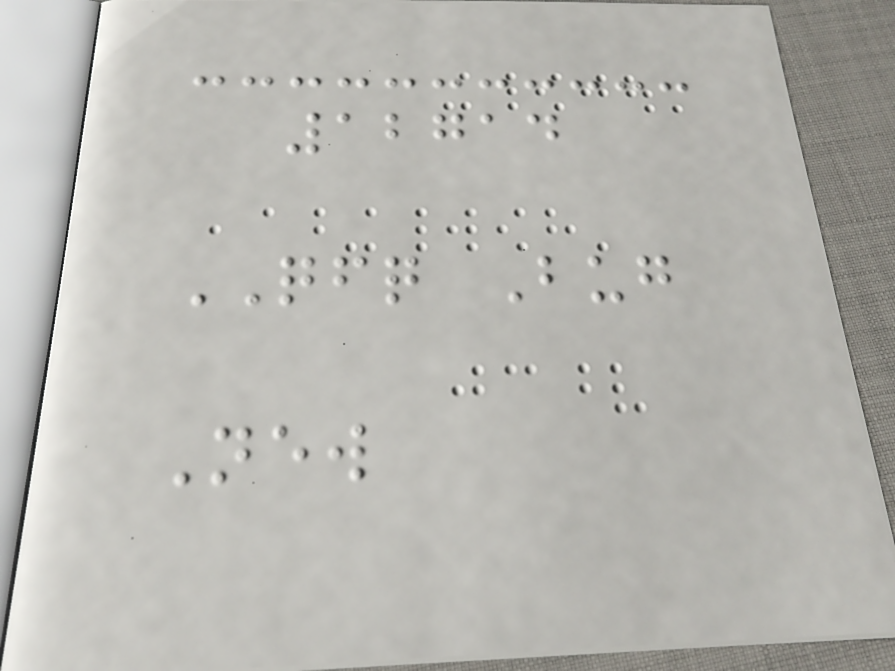12714
QFQ Bug
New
